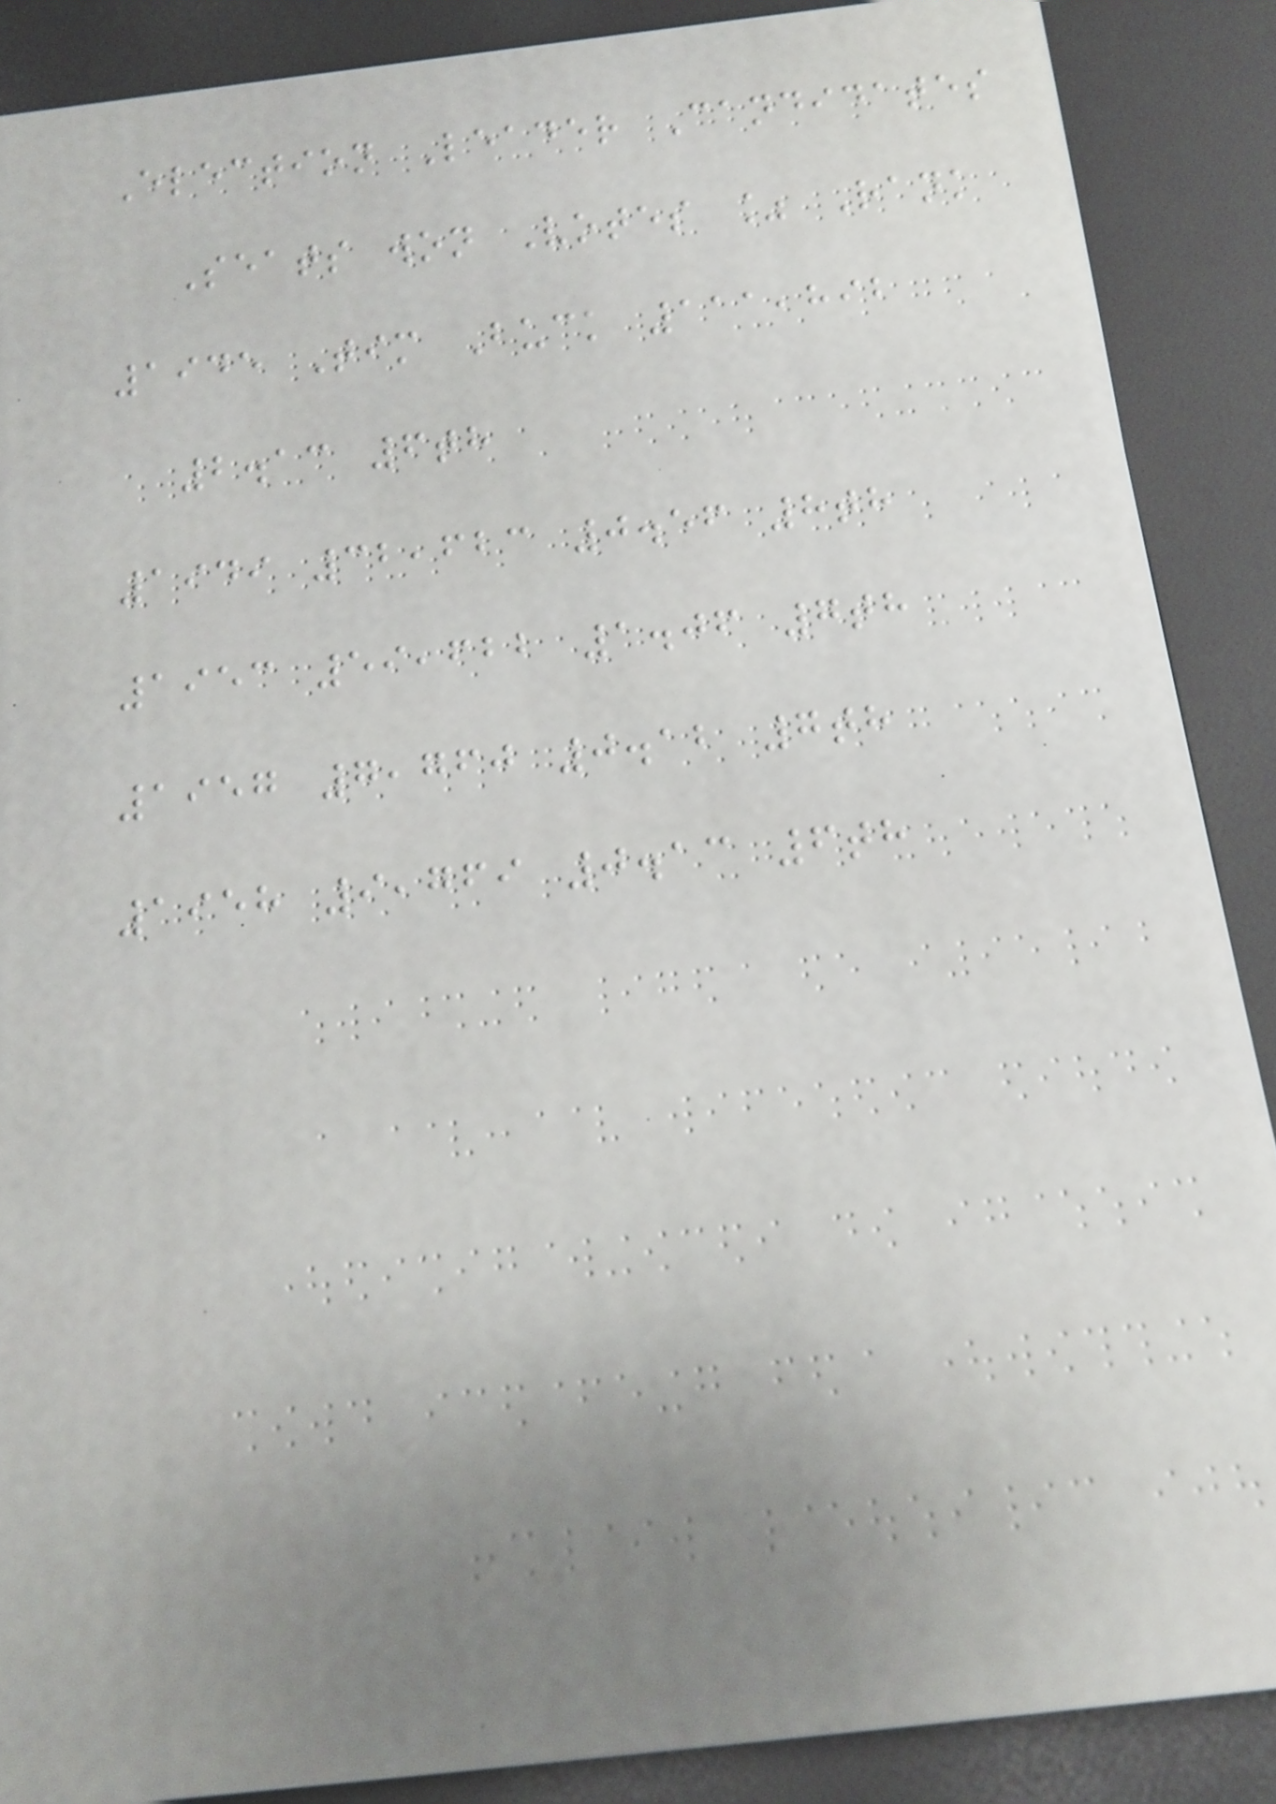Election Leader Candidates
Seats won Votes % Rank
1945 Tim Buck 111,892
2.13 6th
1949 32,623 0.56 8th
1953 59,622 1.06 7th
1957 7,760 0.12 7th
1958 9,769 0.13 6th
